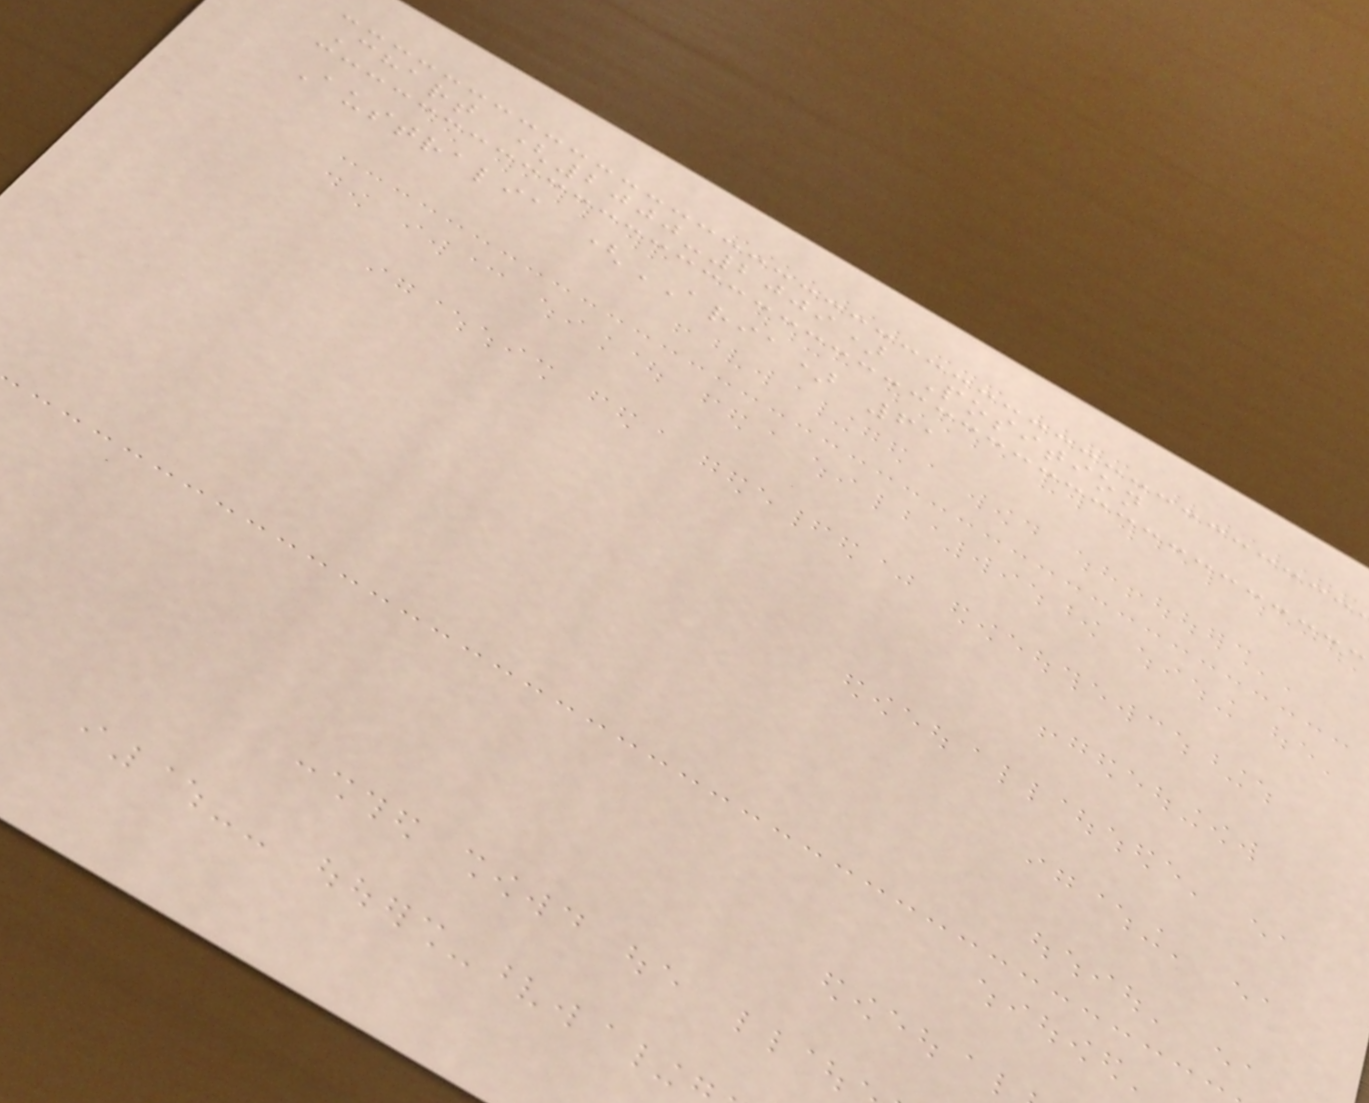Chart (2000-2009) Position
Australia (ARIA) 61
